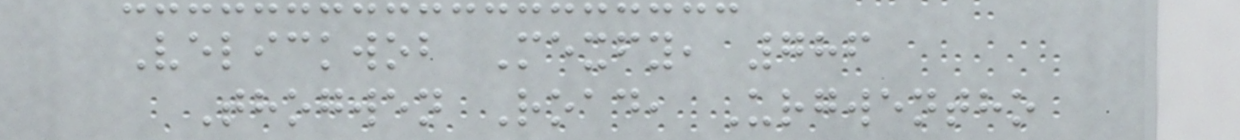Velickwob Mexfy, 786
Thogwen Road, Urgwentho
